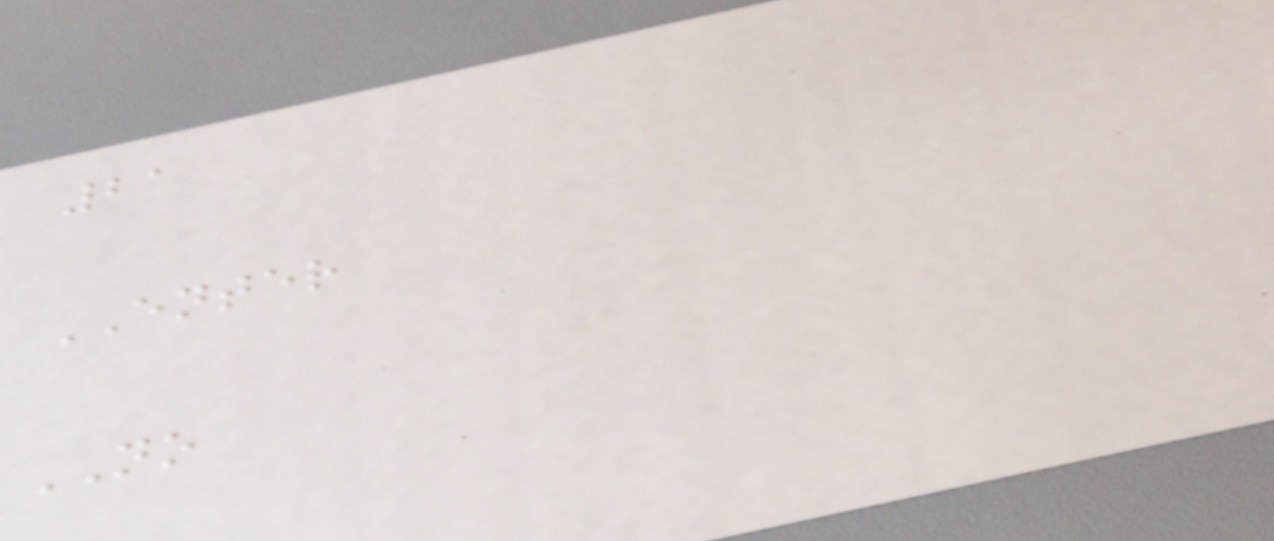21
ENTER
NO
